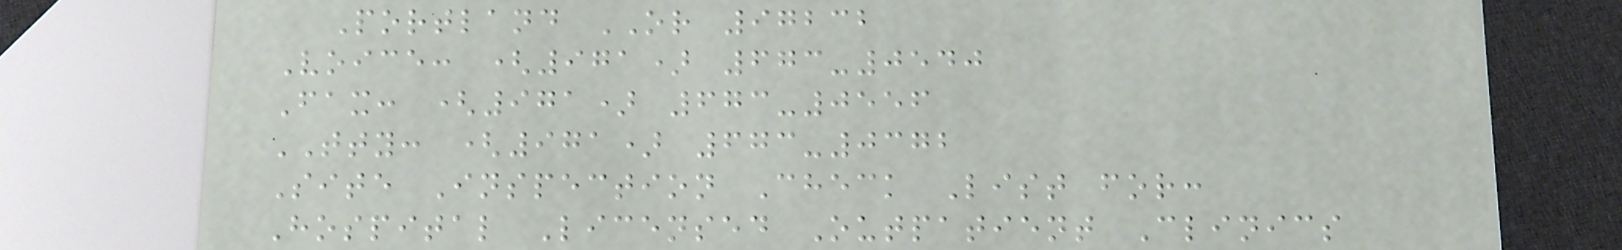Portland OR 97232
Voice: (971) 673-0540
Fax: (971) 673-0556
TTY: (971) 673-0372
Site Inspection Check List for:
Hospital Licensed Outpatient Clinics
